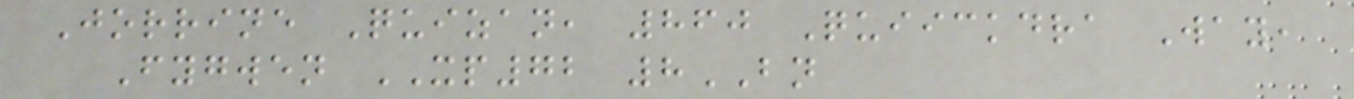Jorrine Quizan, 860 Quiickdra Way,
Fygwen XP72 8BN
